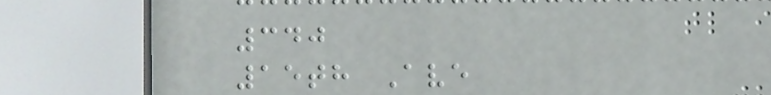340
15th Ave
